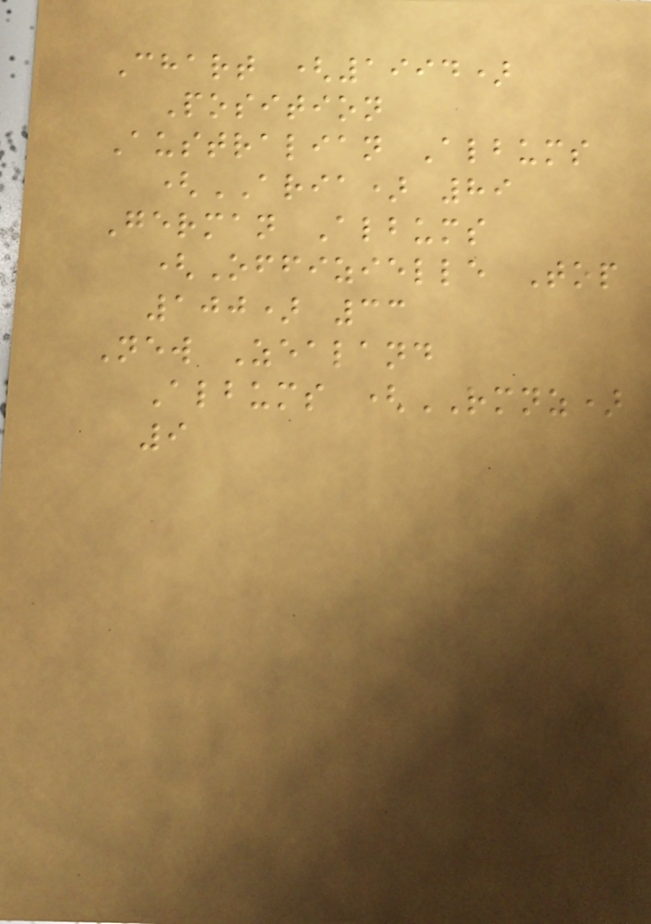Chart (1994)
Position
Australian Albums
(ARIA) 89
German Albums
(Offizielle Top
100) 33
New Zealand
Albums (RMNZ)
9
